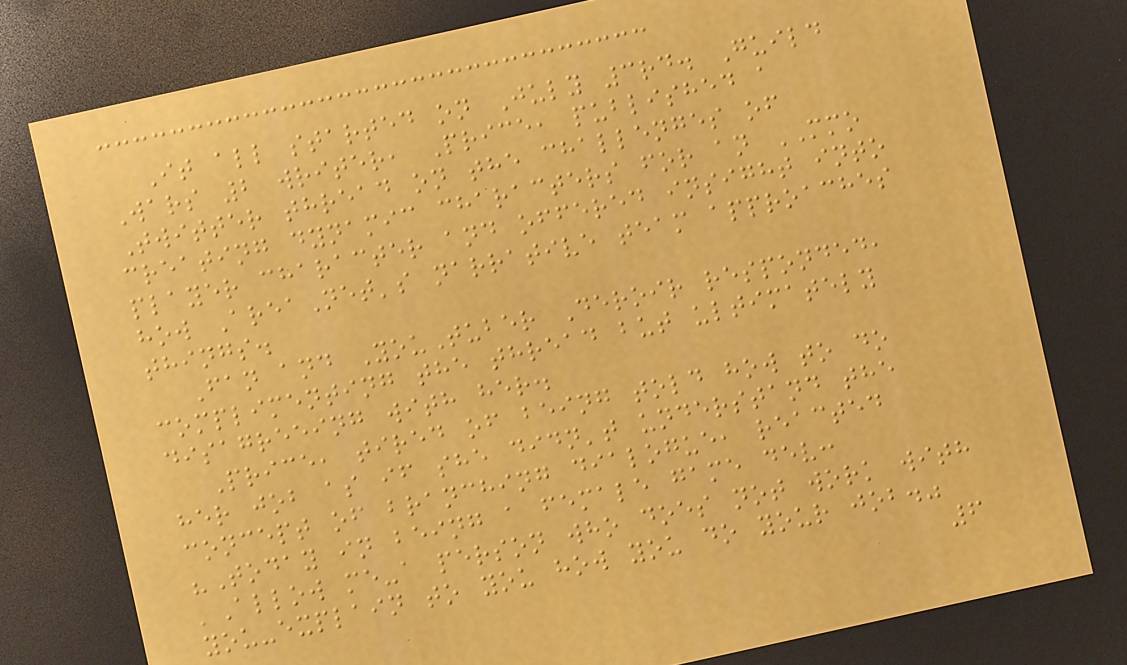It all started on July 3rd. Guild
Wars 2 writer, Price, published a
Twitter thread on the challenges of
creating dynamic characters for an MMO
player character and offered insight into
how AreaNet's narrative team approaches
things.
Fan and YouTuber Deroir responded,
complimenting the thread but ultimately
disagreeing with her.
Price, tired of being told how to do
her job as if she didn't understand the
concept of branching dialogue, reacted
"Today in being a female game dev:
'Allow me-a person who does not work with
you-explain to you how you do your job."
6
